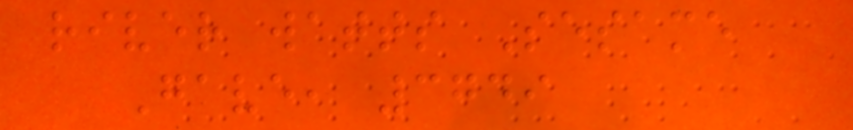river watts Sesame
Gave, 3749
